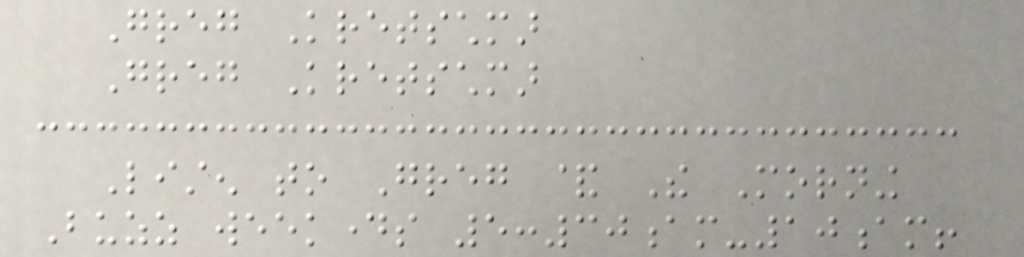Greg Kretschmar
Greg Kretschmar
Listen to Greg & The Morning
Buzz weekdays 5:30am-10am!
